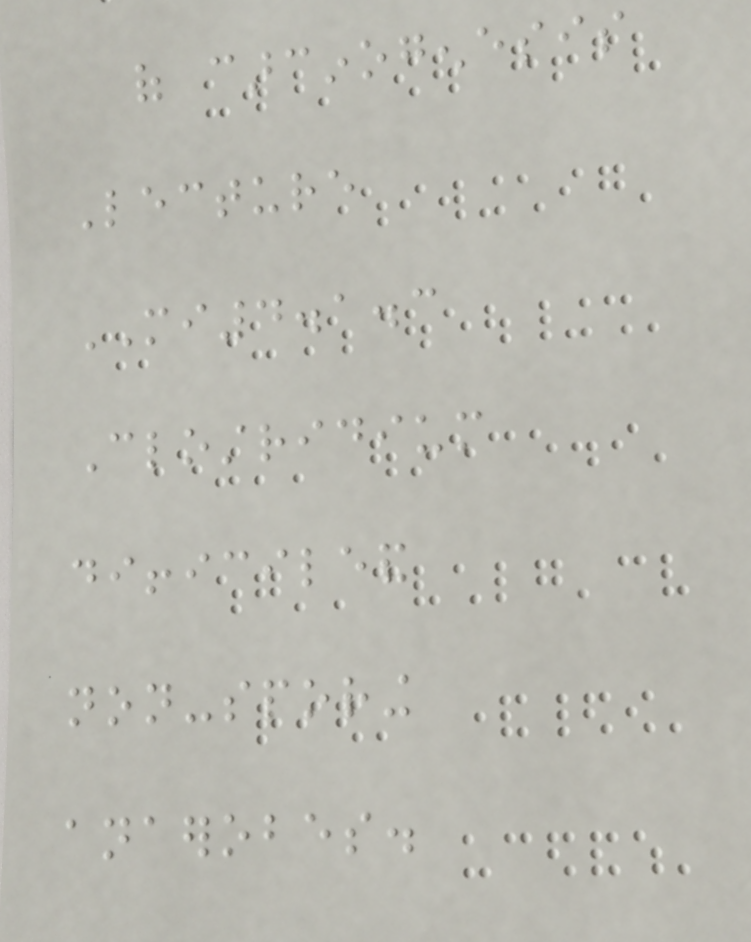of carcinogenesis
Lecture
MI4.1.3
Clostridium
difficileand
non-sporing
anaerobes.
